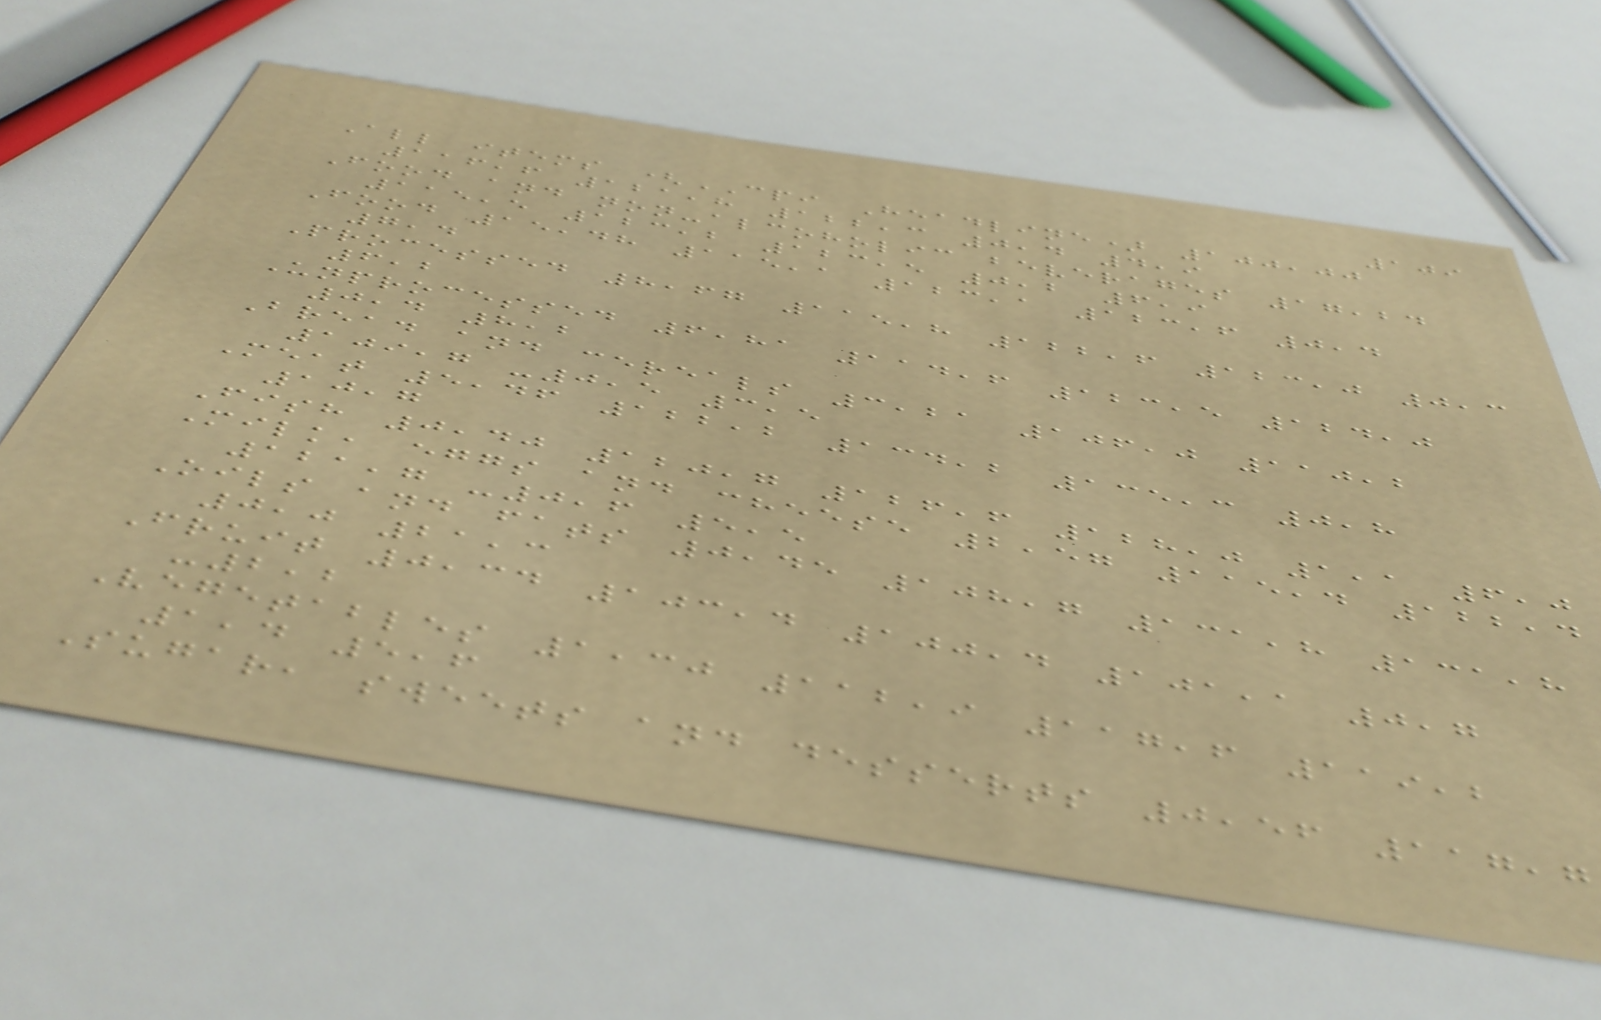109
All items (CPI Headline) 100,00
116,6 121,8 122,3 0,4 4,9
Food and non-alcoholic beverages 17,24
115,5 123,2 123,5 0,2 6,9
Food 15,48 115,1 123,1 123,6 0,4
7,4
Processed 8,67 115,8 122,6 123,0 0,3
6,2
Unprocessed 6,81 114,6 123,5 124,0
0,4 8,2
Bread and cereals 3,21 106,0 110,2
109,7 -0,5 3,5
Meat 5,46 122,2 134,2 135,3 0,8
10,7
Fish 0,40 120,7 126,6 128,0 1,1 6,0
Milk, eggs and cheese 2,57 115,4 122,4
121,7 -0,6 5,5
Oils and fats 0,45 108,7 131,8 131,8
0,0 21,3
Fruit 0,34 103,4 100,4 101,1 0,7
-2,2
Vegetables 1,30 112,9 117,6 119,2
1,4 5,6
Sugar, sweets and desserts 0,56 117,7
